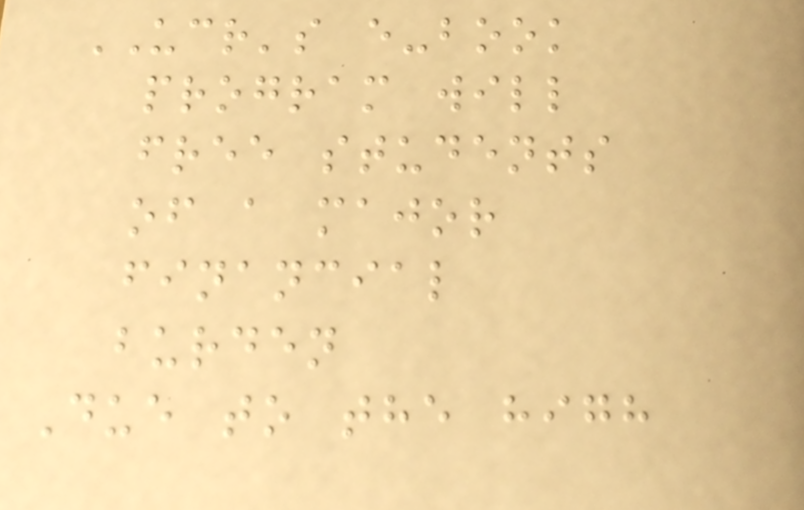UCR's e-book
program will
free students
of a major
financial
burden
Due to the high
